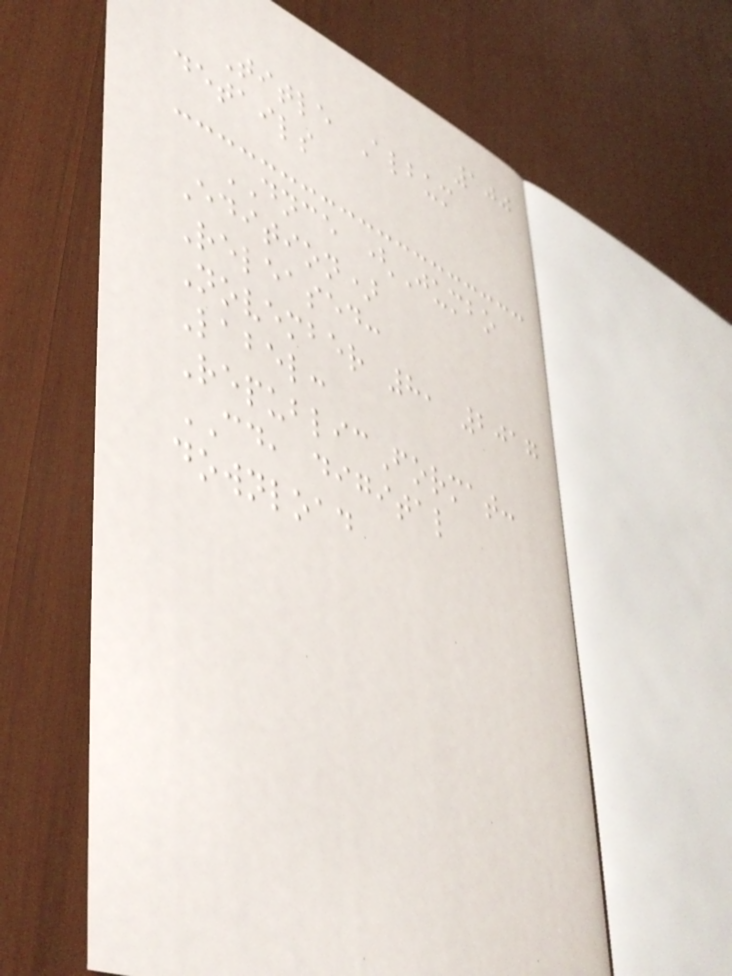100
Title Album
details
DNCE (Jumbo
Edition)
Released:
November 8, 2017
Label:
RepublicFormat:
CD, digital
download
